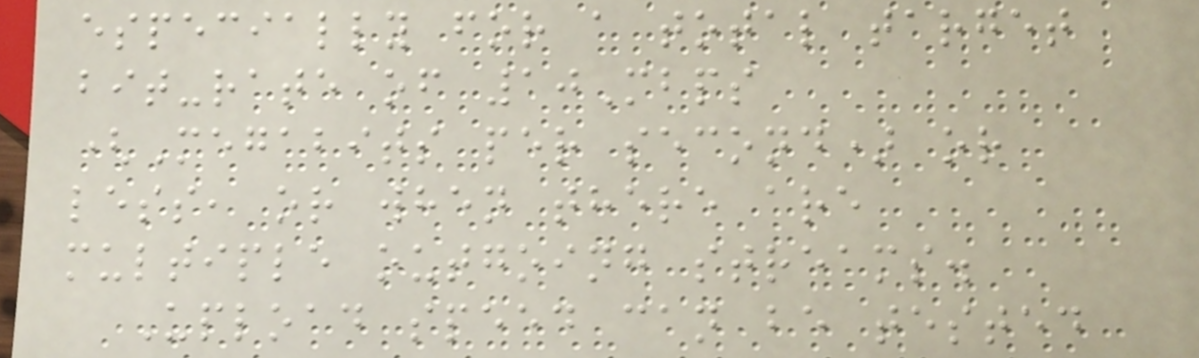especially for a total target
bit-rate of 10Mbps
(Megabits per second) or
less, or when there are
multiple outgoing streams.
Upload speed can be tested
